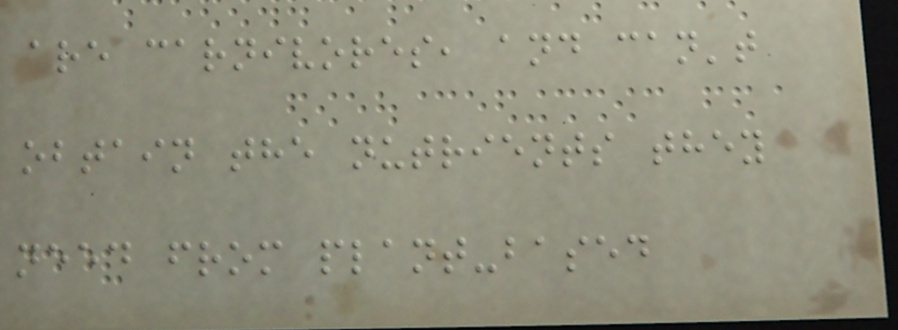are carnivores, and can't
obtain the nutrients they
need from plant-based
